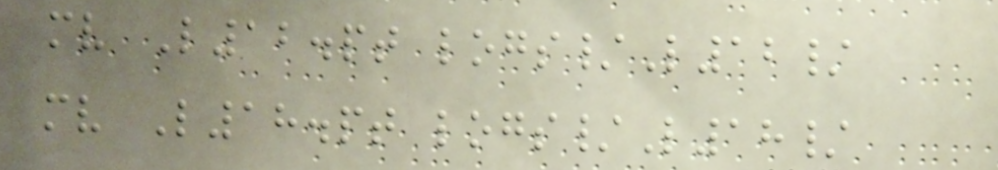mv L12.pt logs/L12/
mv L18.pt logs/L18/
